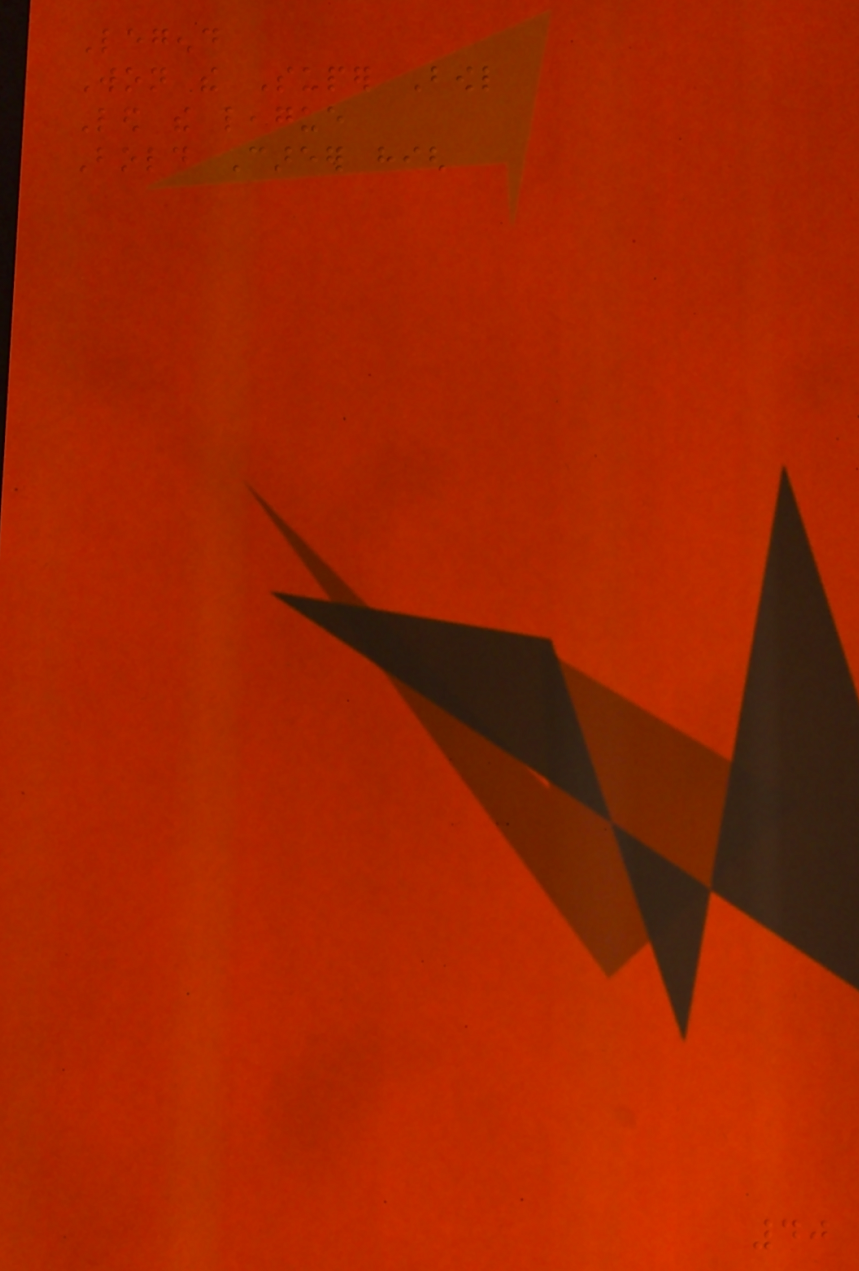Legend
Won the Super Bowl
Led the league
Bold Career high
40
